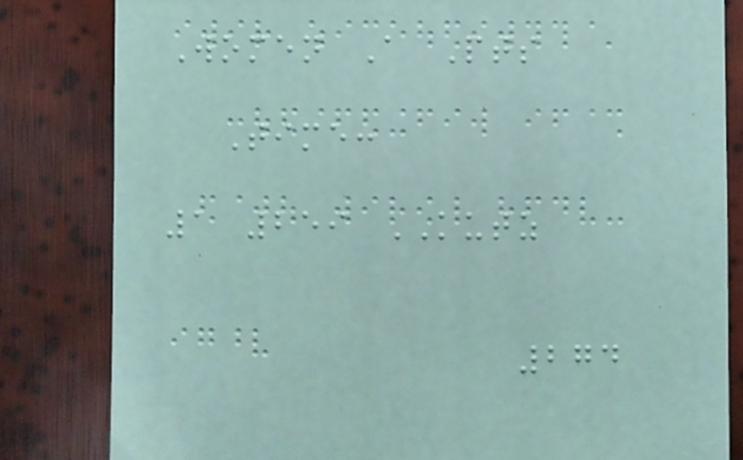Women A Pts
Time:
1 259 KUTZ
274
